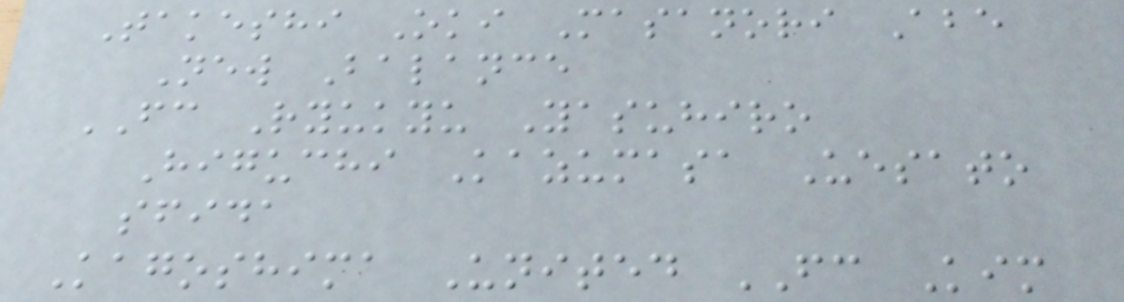Takeshi Oki Masanori Abe
New Balance
FC Ryukyu Yasuhiro
Higuchi Kazumasa Uesato
sfida
Kagoshima United FC Kim
